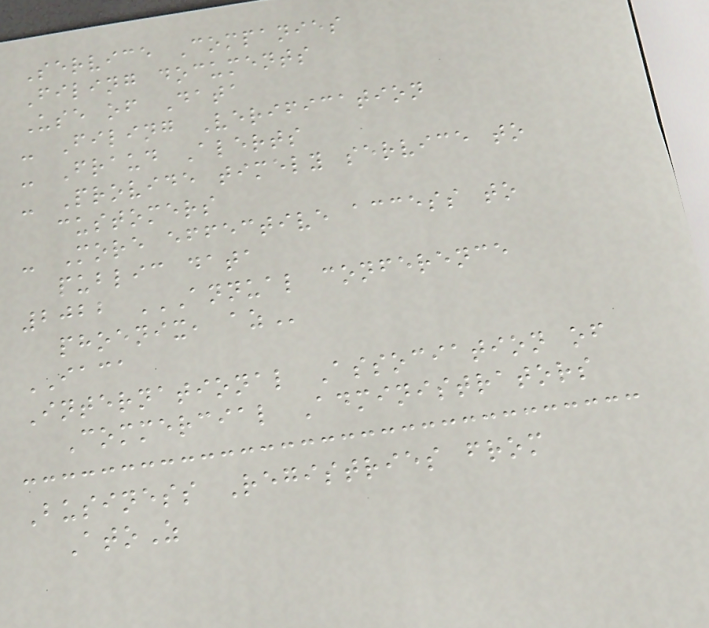Service Companies
Filing documents
Use of Data
- Filing Verification
- Fraud Alerts
- Provide timely service to
customers
- More effective access to
public data
2022 ANNUAL CONFERENCE
PHOENIX, AZ
IACA
International Association of
Commercial Administrators
Business Registries from
AtoZ
